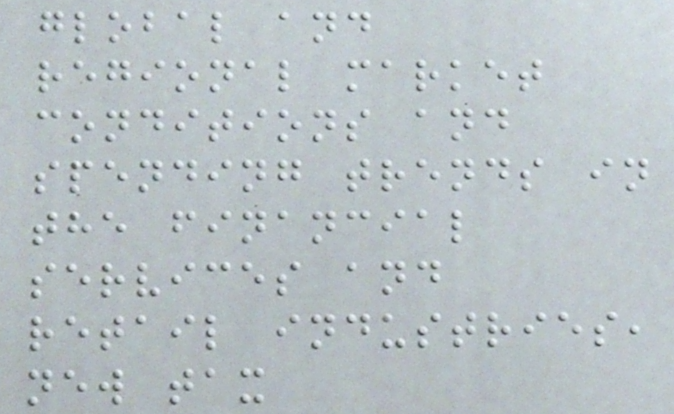global and
regional market
conditions and
spending trends in
the financial
services and
retail industries,
new tax
